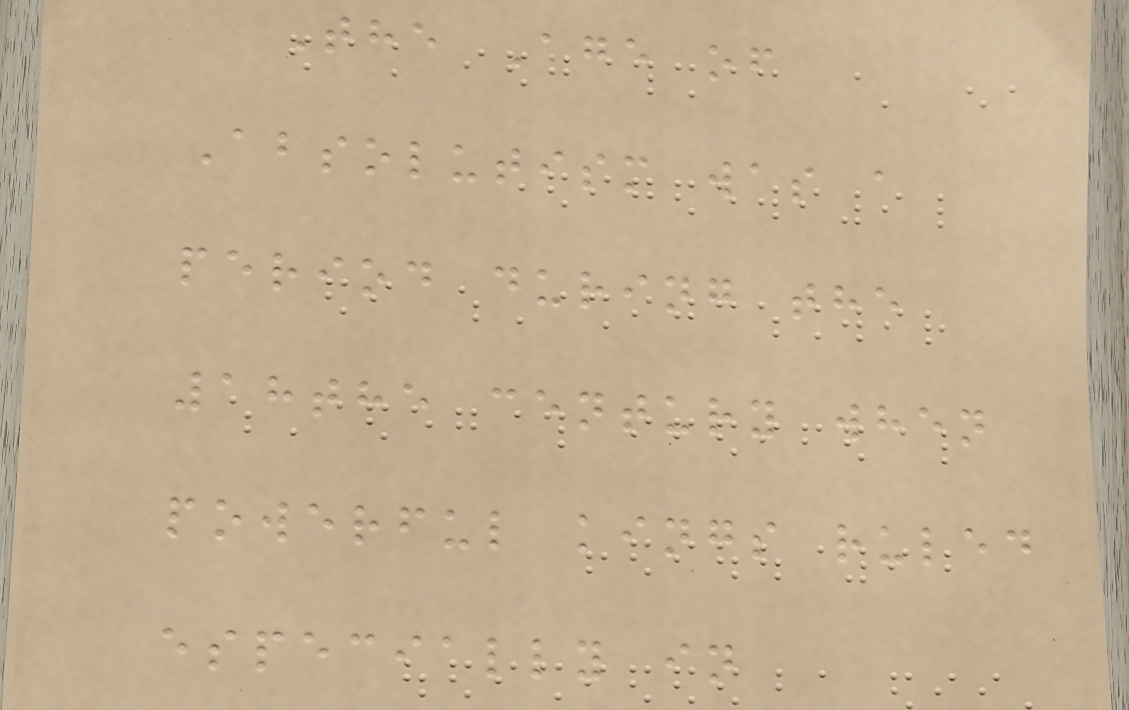The Age of
Absolutism was a
period during the
18the century when
powerful kings ruled
especially in
